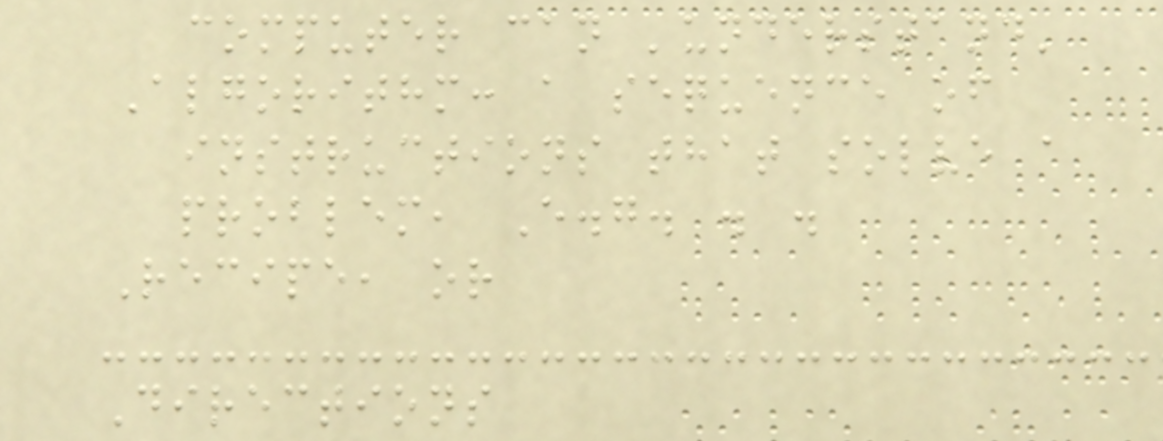computer can 'understand'
Algorithm: a sequence of
instructions that solve a
problem, E.g. . .
Recipe, or
Directions
